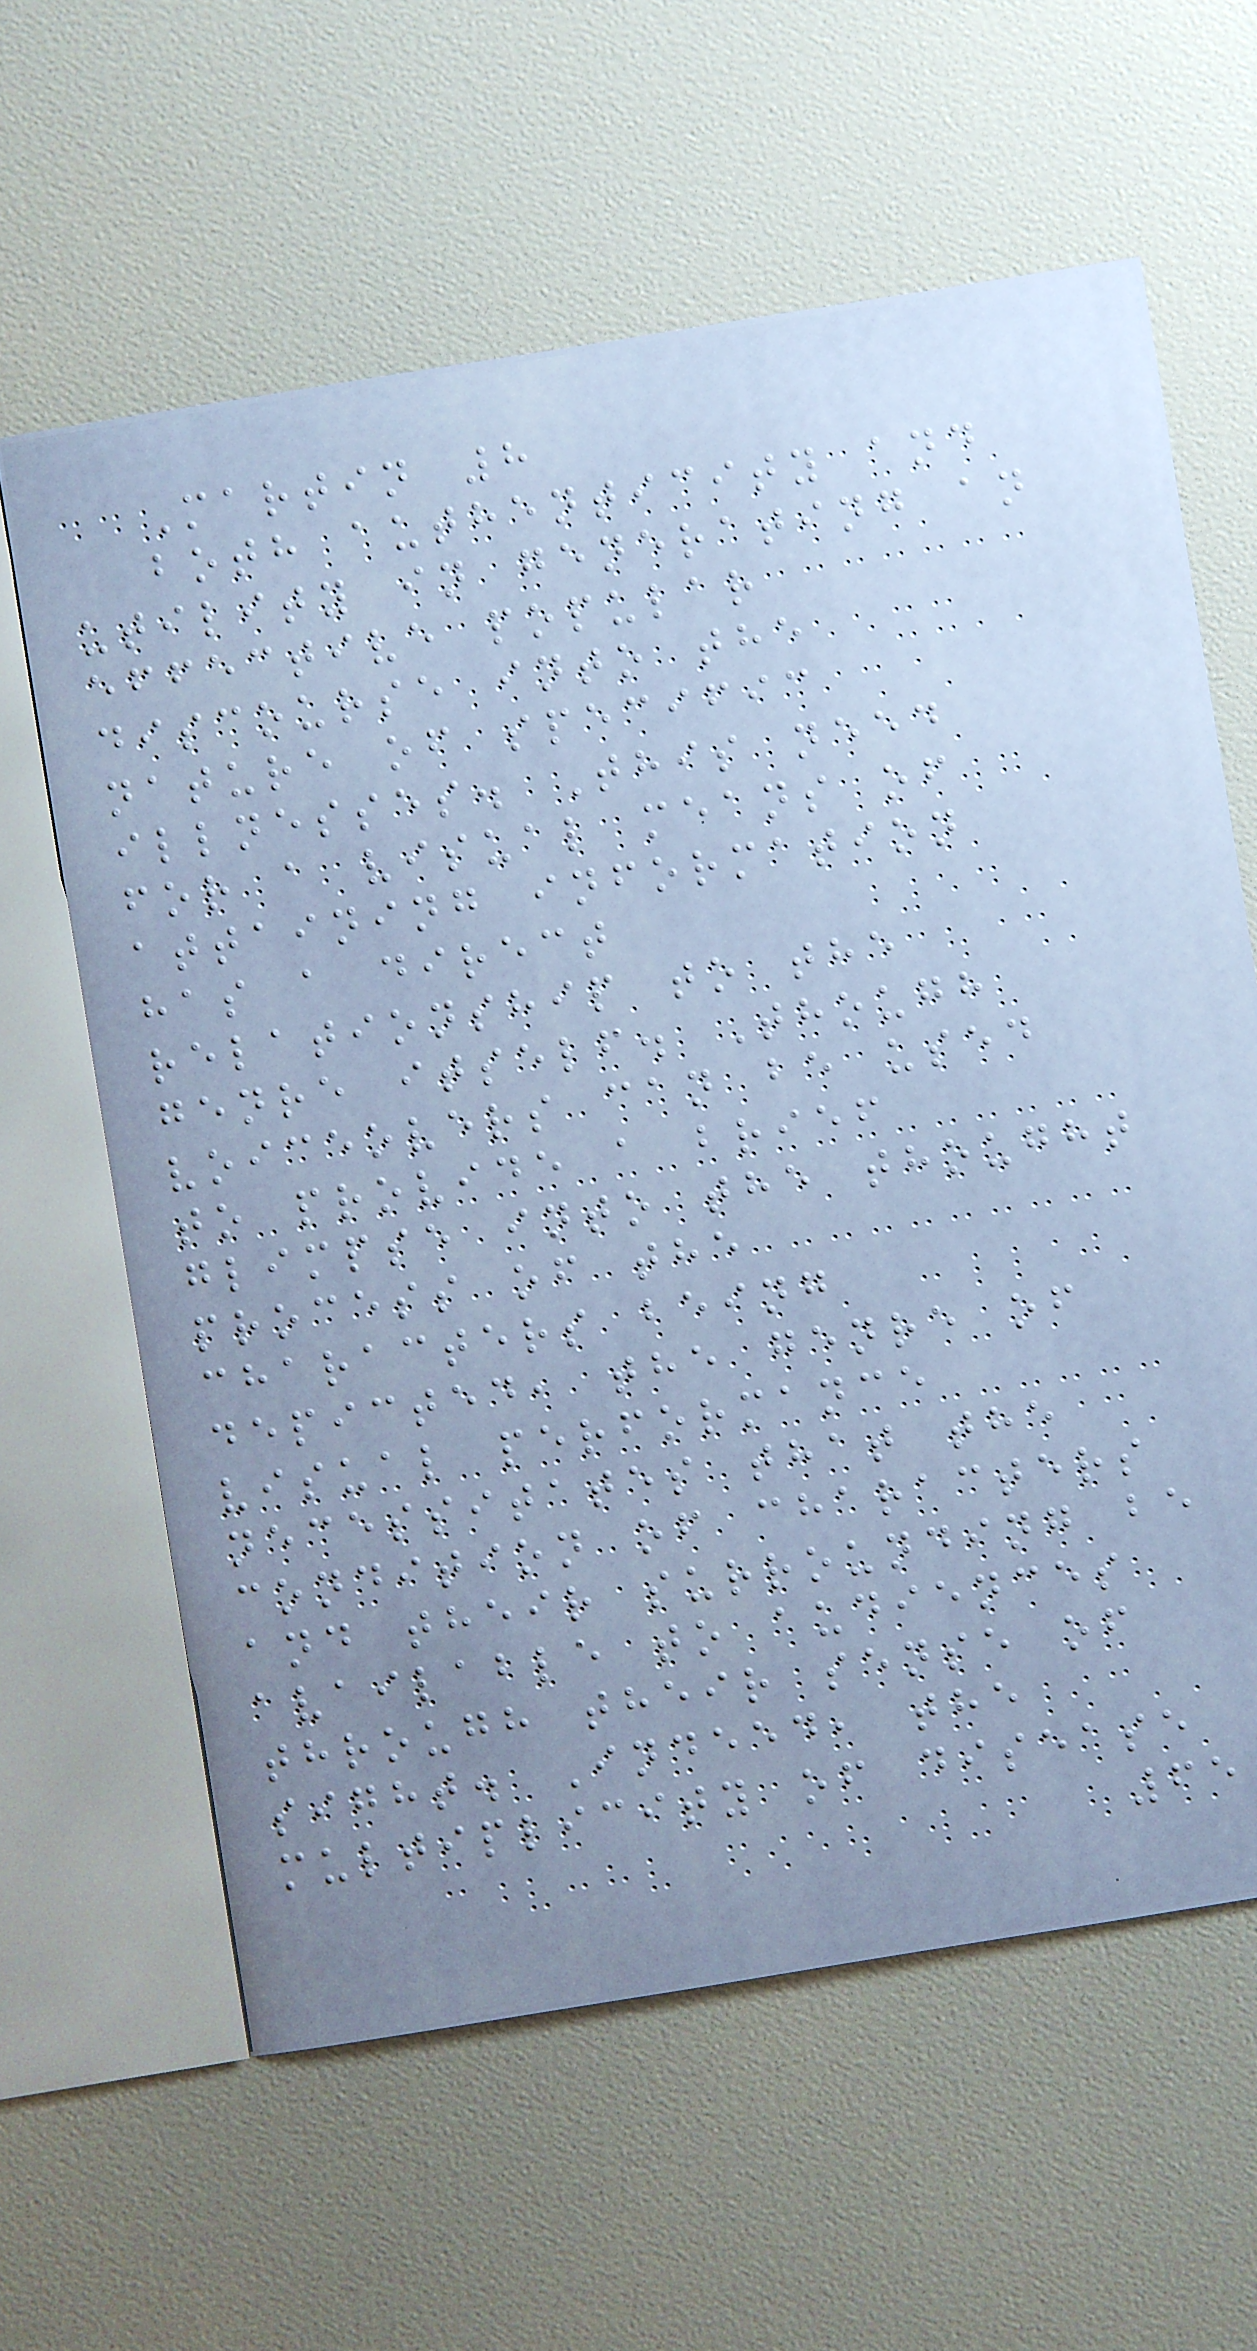Martin 8
both authenticity and
utility in generating an
effective popular
discourse into the
nature of specific
illnesses. This need
for a visual means of
attaining information
has a direct
relationship to the
genre itself. Though
voiceovers can be used
to provide a brief
glimpse into the thought
process of the
characters being
depicted, the genre of
visual performance
necessitates that the
condition of characters
and their surrounding be
available to audiences
through their sense of
sight. Indeed, the
multiplicity of disease
65
